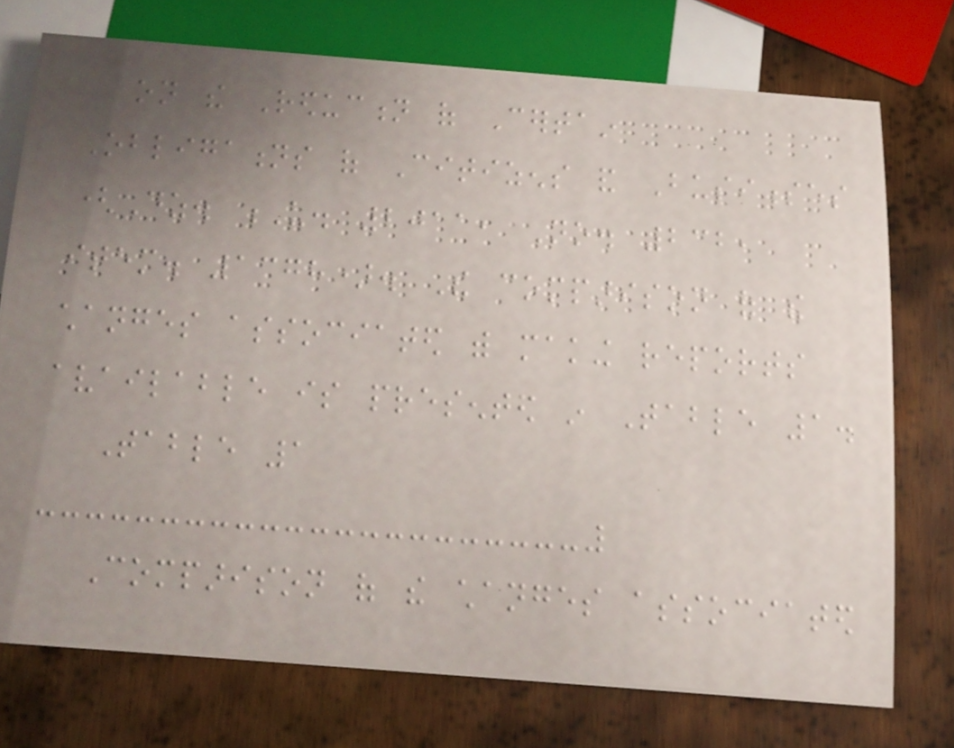on the Reduction of Certain
Obligations of Citizens and Businesses
(Dz. U. 2011, No. 232,
item. 1378). The comparison of the
changes associated with making reports
available is presented in Table 1.
Table 1
Comparison of the changes associated
